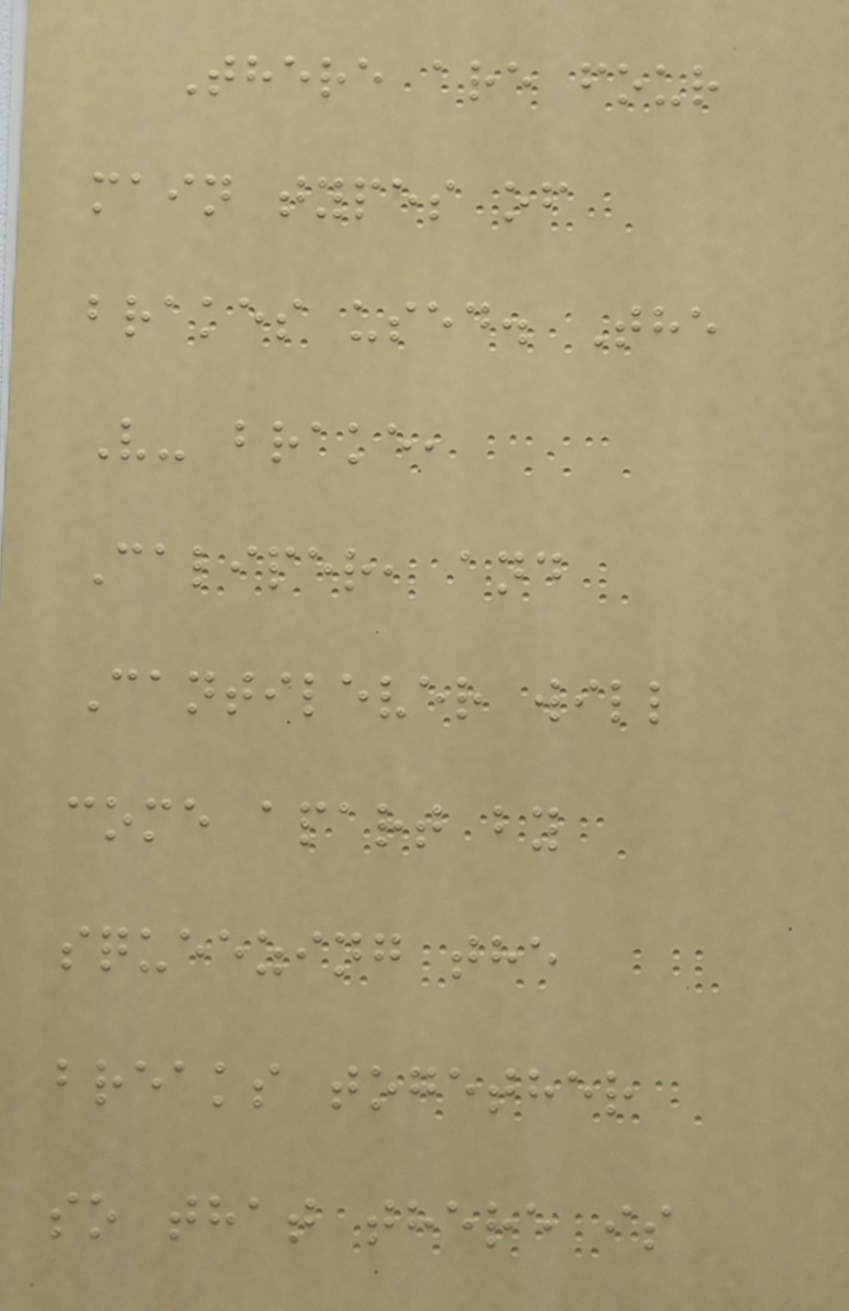There are four
main types of
brakes used. The
V- brake,
Caliper, and
Cantilever will
come apart by
squeezing the
breaks together
so that there is
